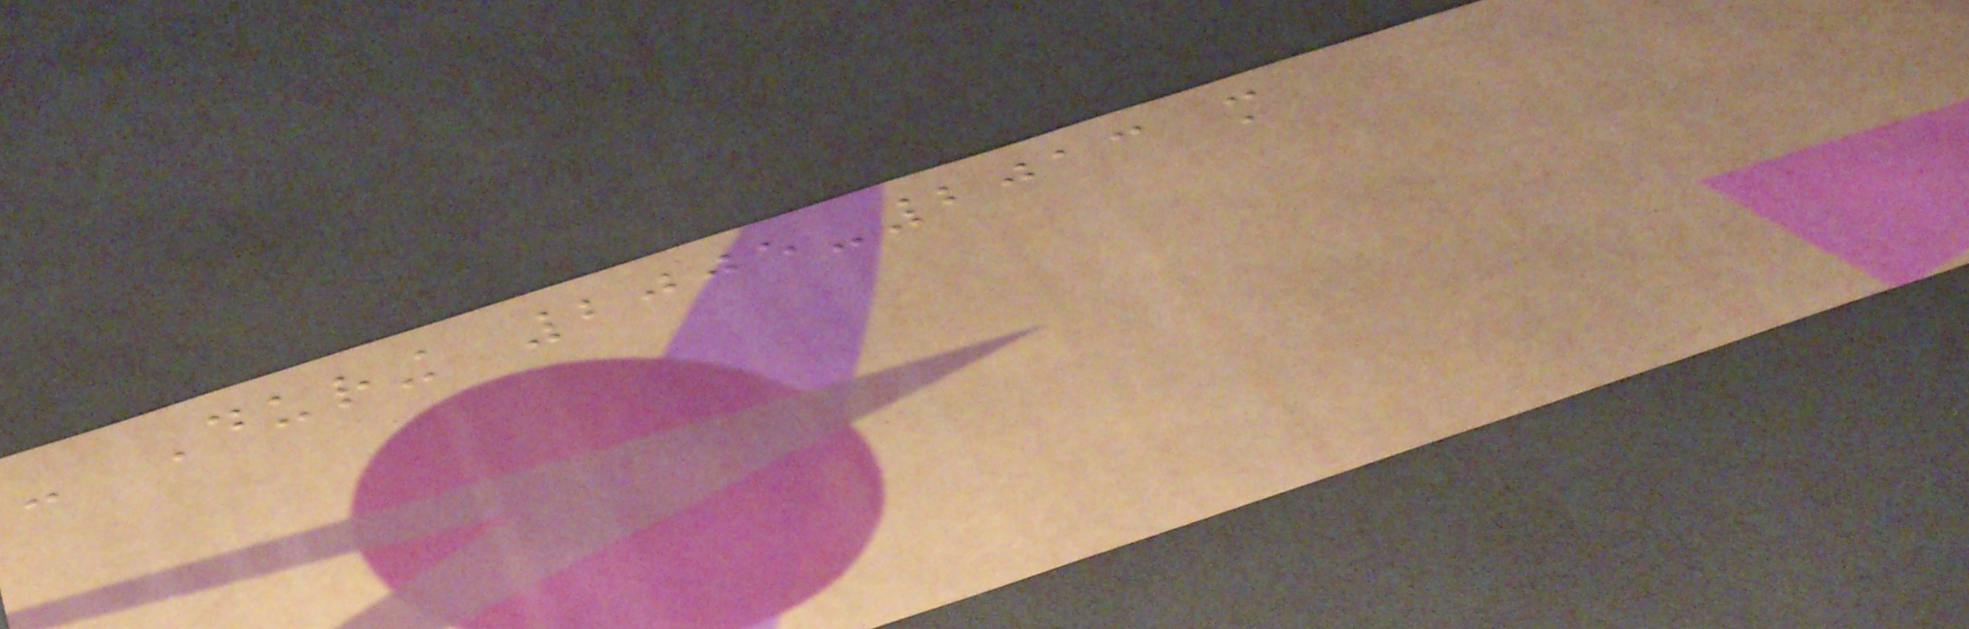- During 2005-2013 more
